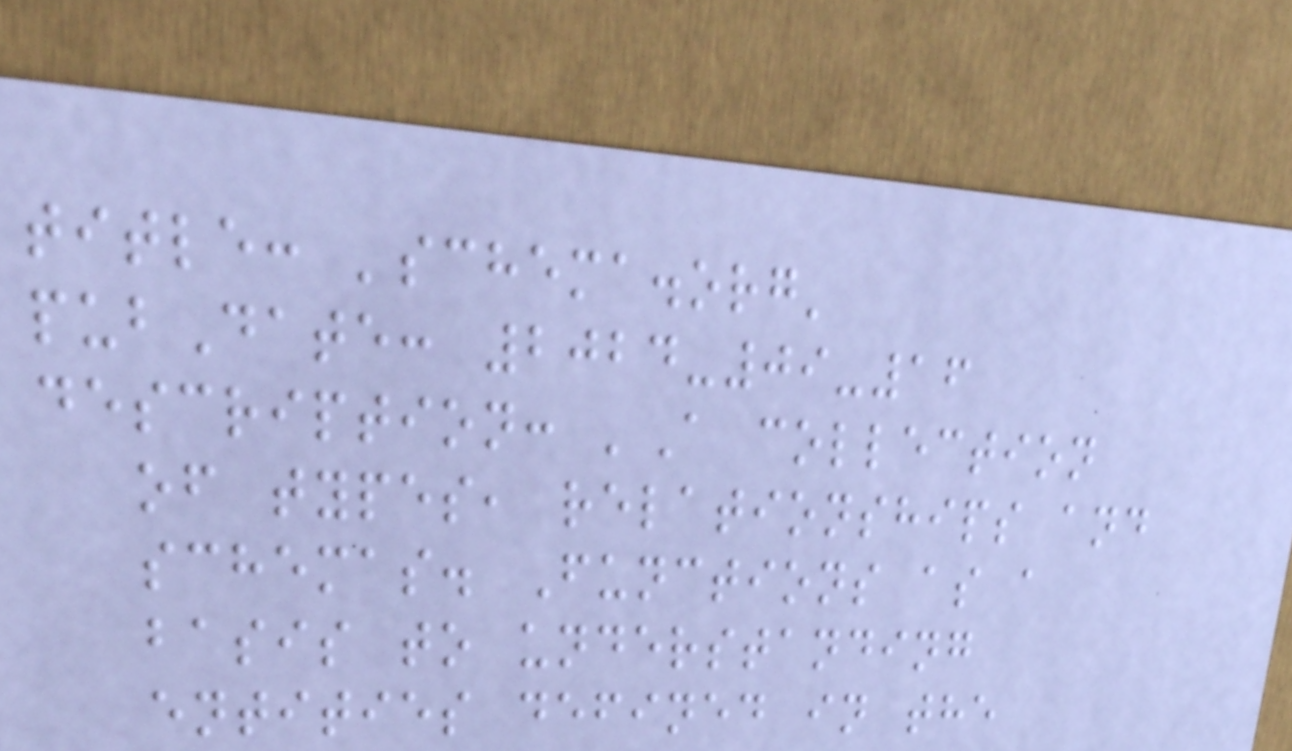title: 'schema.org'
pubDate: 2024-09-16
description: 'A collection
of types, relationships and
schemas. Functions as a
basis to understanding
entities defined in the
